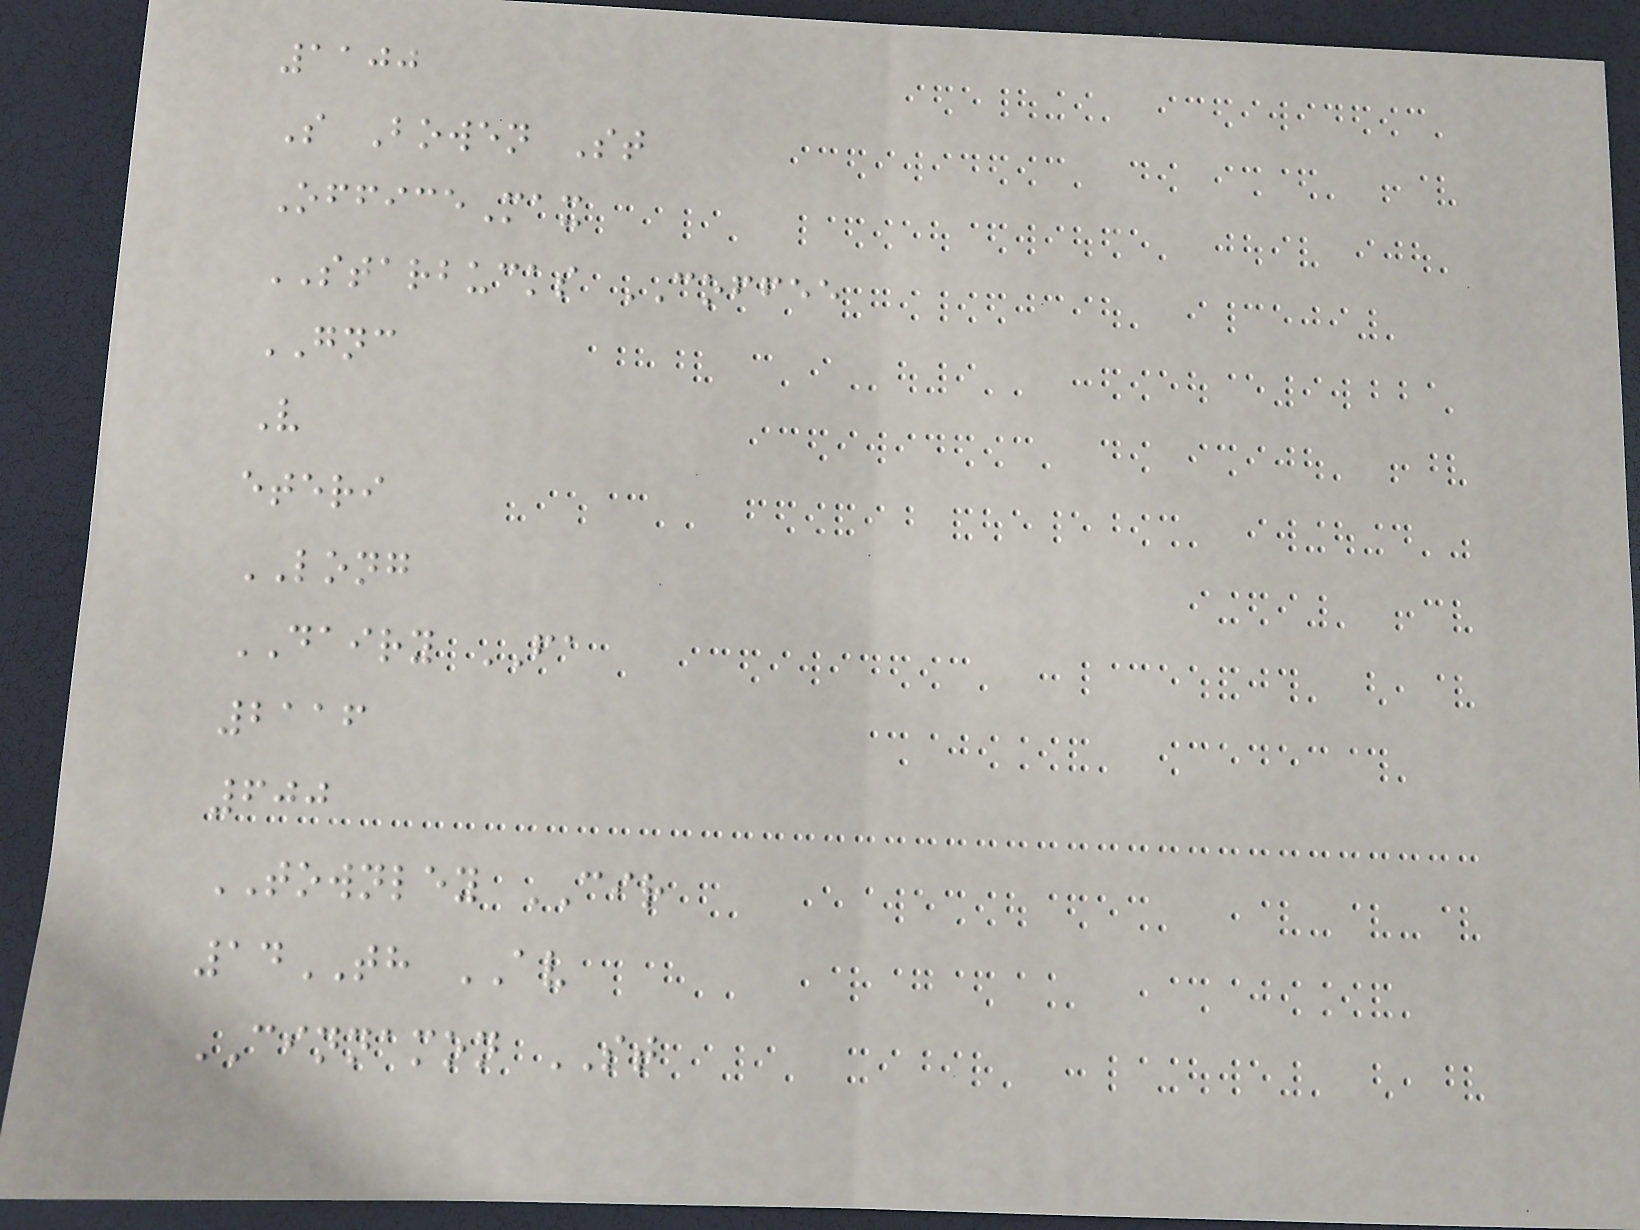1100
S Bowen St
OfficeMax
STARBUCKS COFFEE
GNC
V
eteri
LONG
DAIRY FA
2116
600
TOWNLEY CIR
14TH AV
CINNAMON ST
